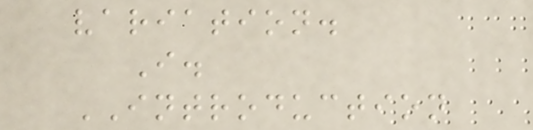variation.
I.
INTRODUCTION
